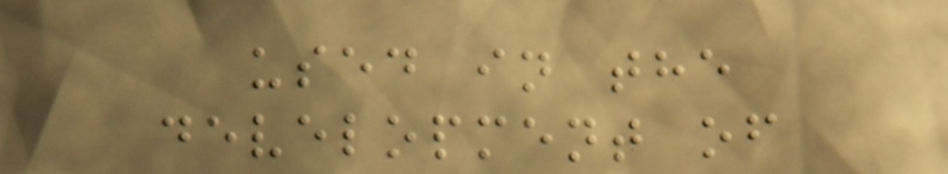used in the
development of
